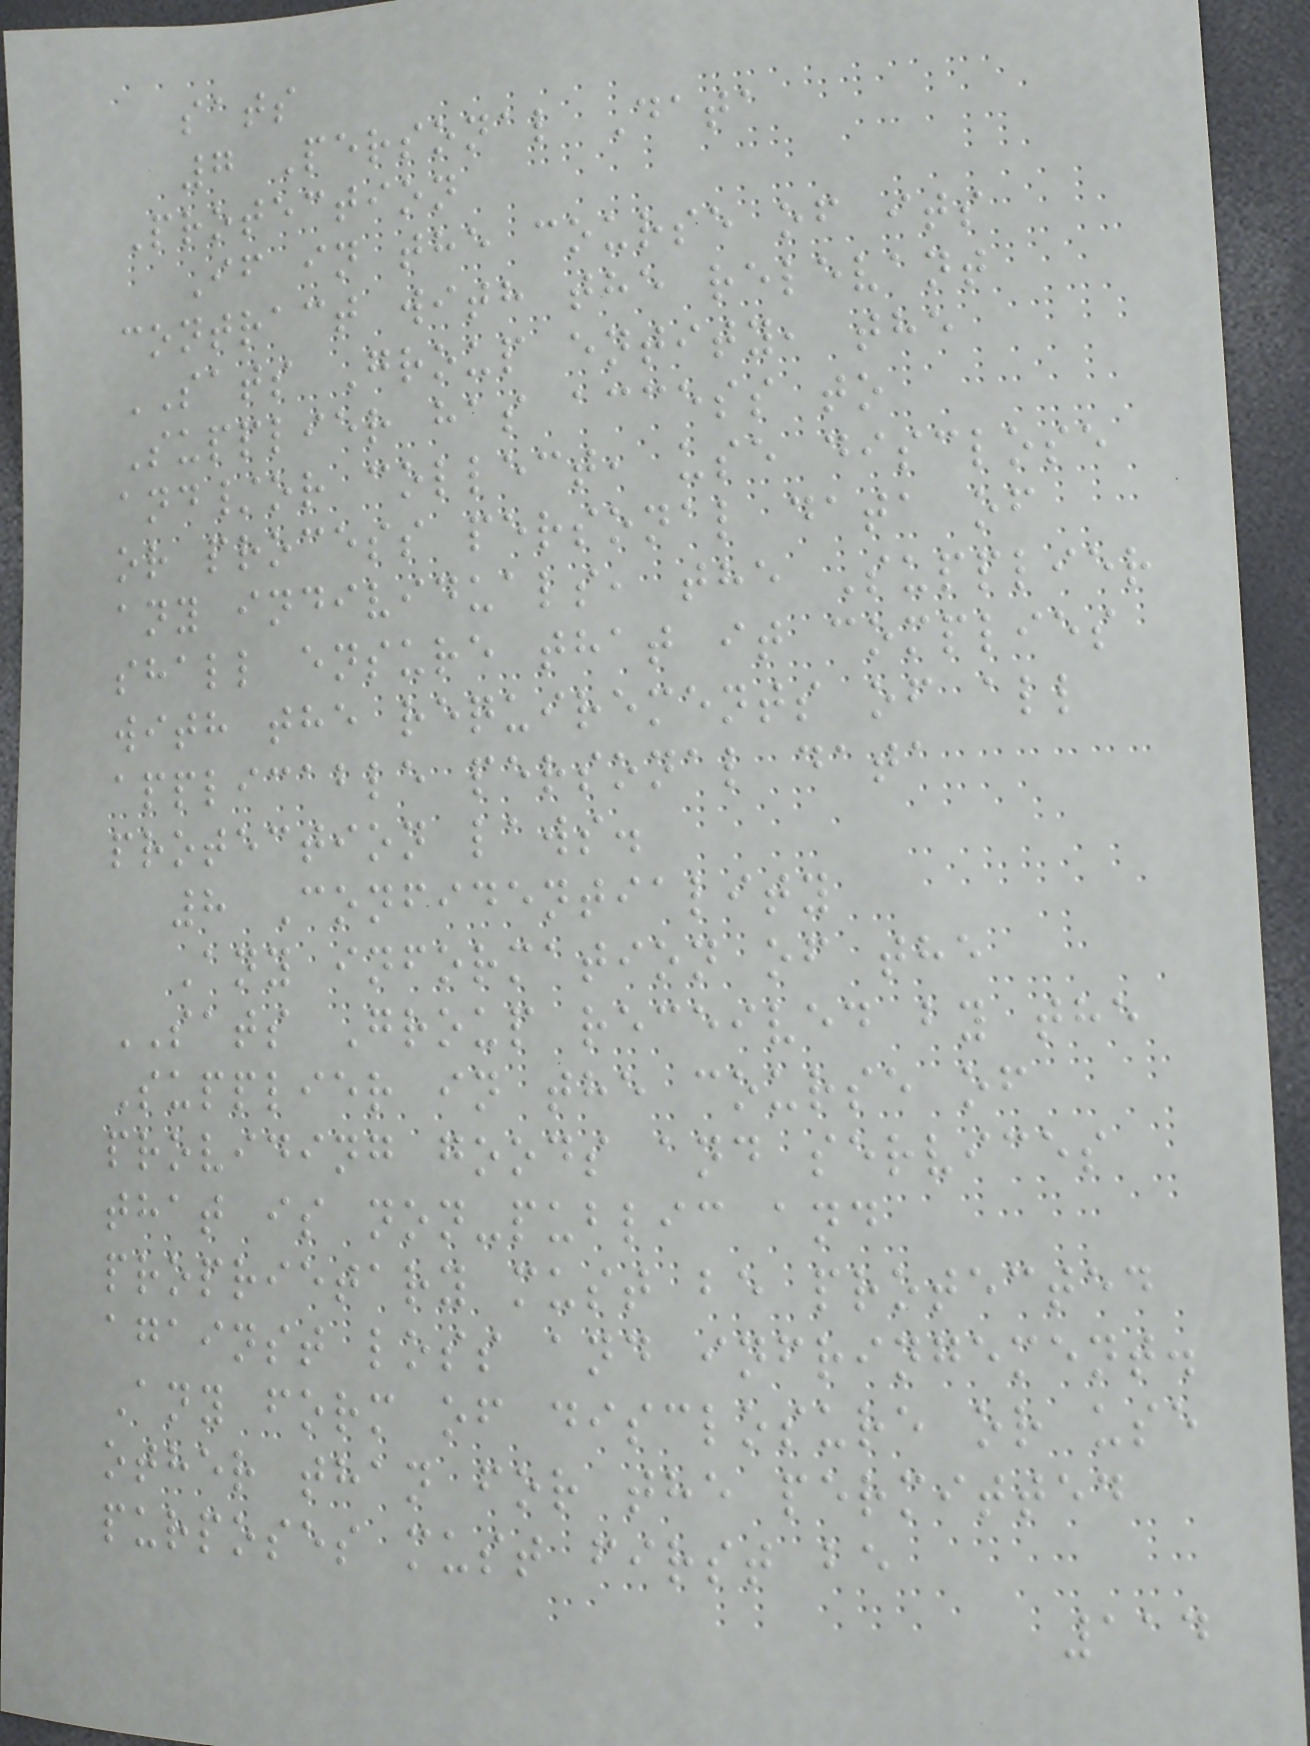sats
7 Personal Data
Protection
If in the course of its
contract with the relevant
SATS Group entity, the
Supplier has access to
and/or collect, use disclose
or process personal data of
any individuals, the Supplier
shall ensure that it complies
with the requirements of all
applicable personal data
protection laws.
8 Confidentiality
Any information of the
SATS Group received by the
Supplier in the course of
providing goods and services
that is non-public and
proprietary must be protected
against loss and infringement.
Any form of disclosure or use
other than for the permitted
purposes must first be
114
